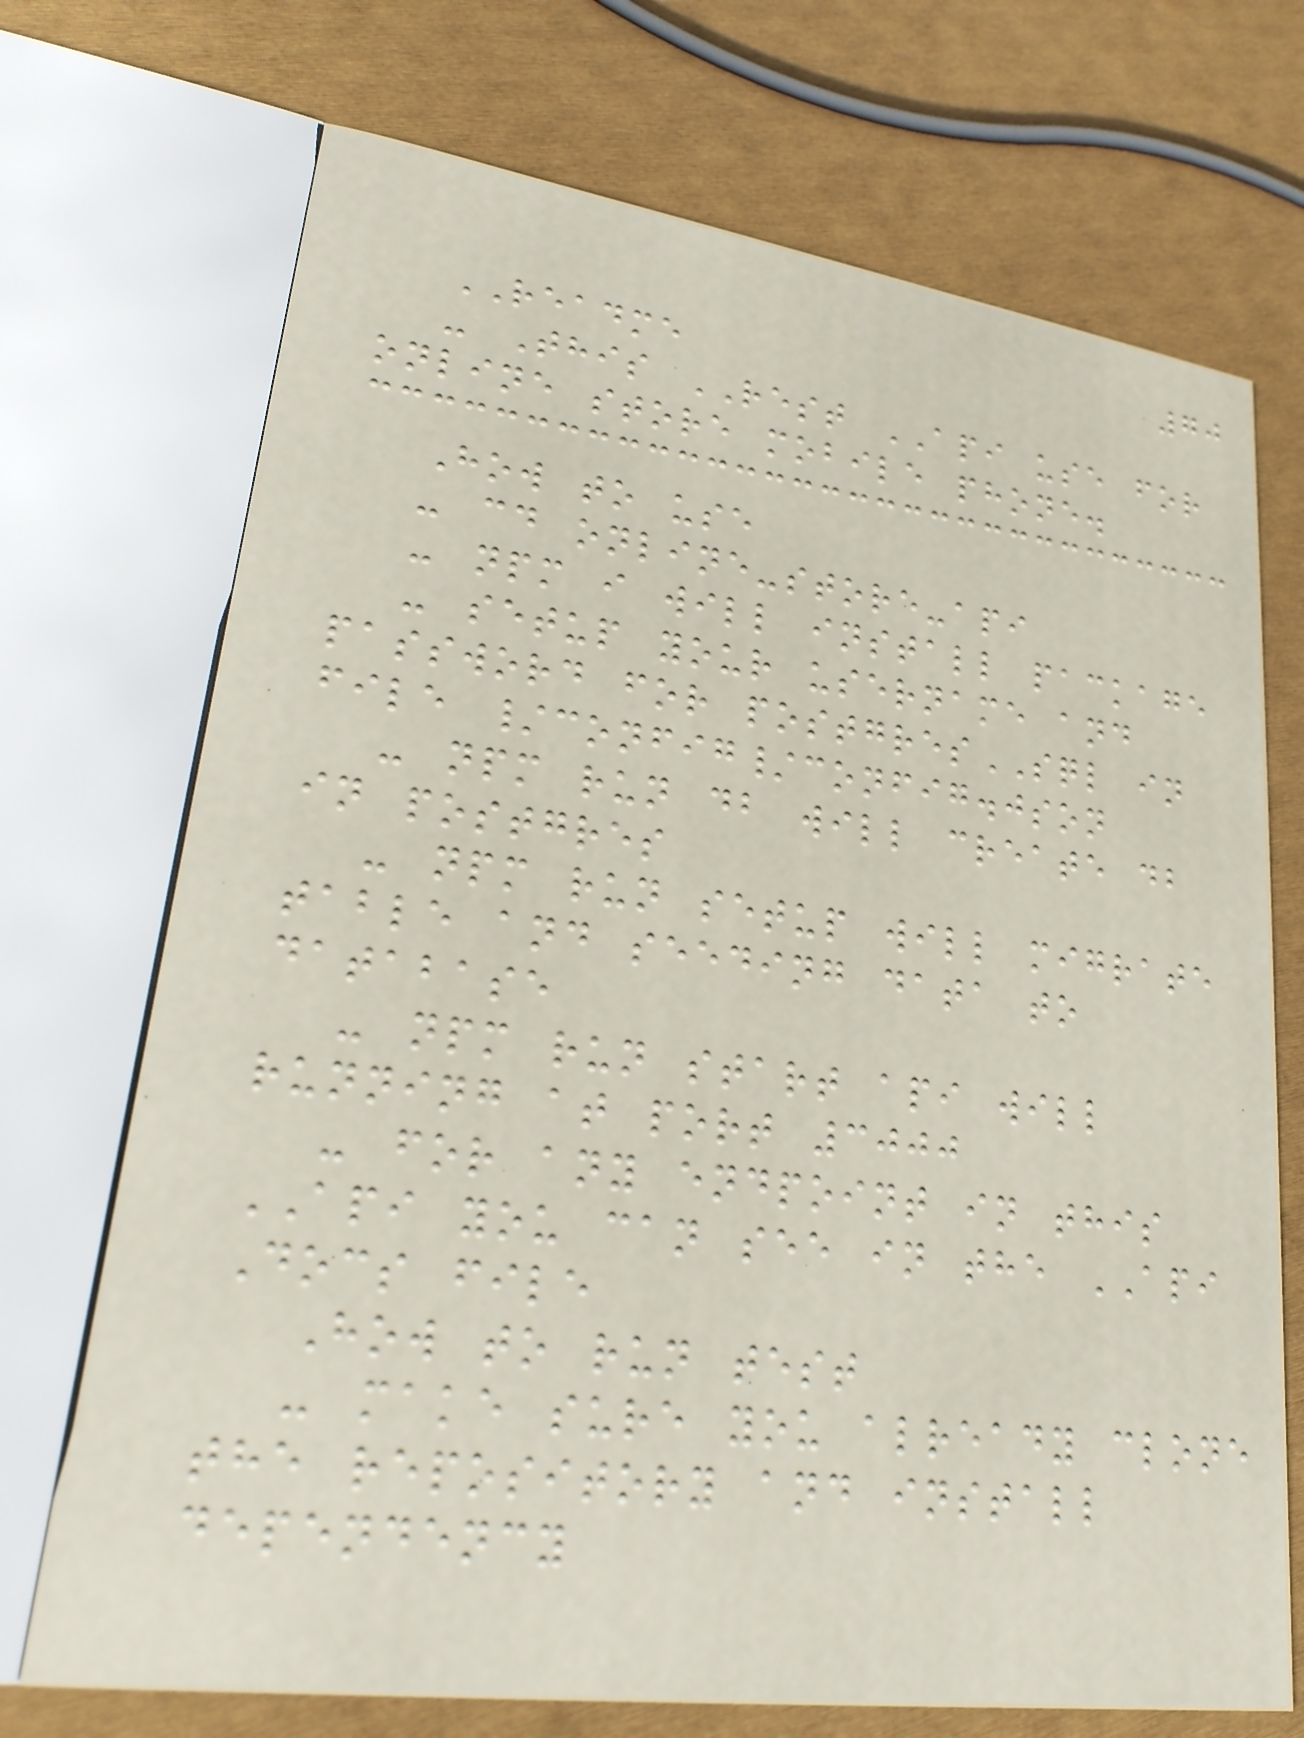70
README
- This REST API use for
online store mobile phone.
How to use
- cd online-store-api
- npm i will install package
- setup your username and
password for postgresSQL in
file /config/config.json
- npm run db will create db
in postgres
- npm run setup will migrate
table and seeding data to
database
- npm run start api will
running at port 3000
- for any endpoint in this
API you can see in the API
Docs file
How to run test
- make sure you already clone
the repository and install
dependency
